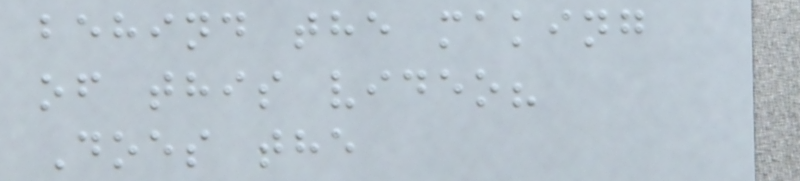behind the making
of this video?
Does the
